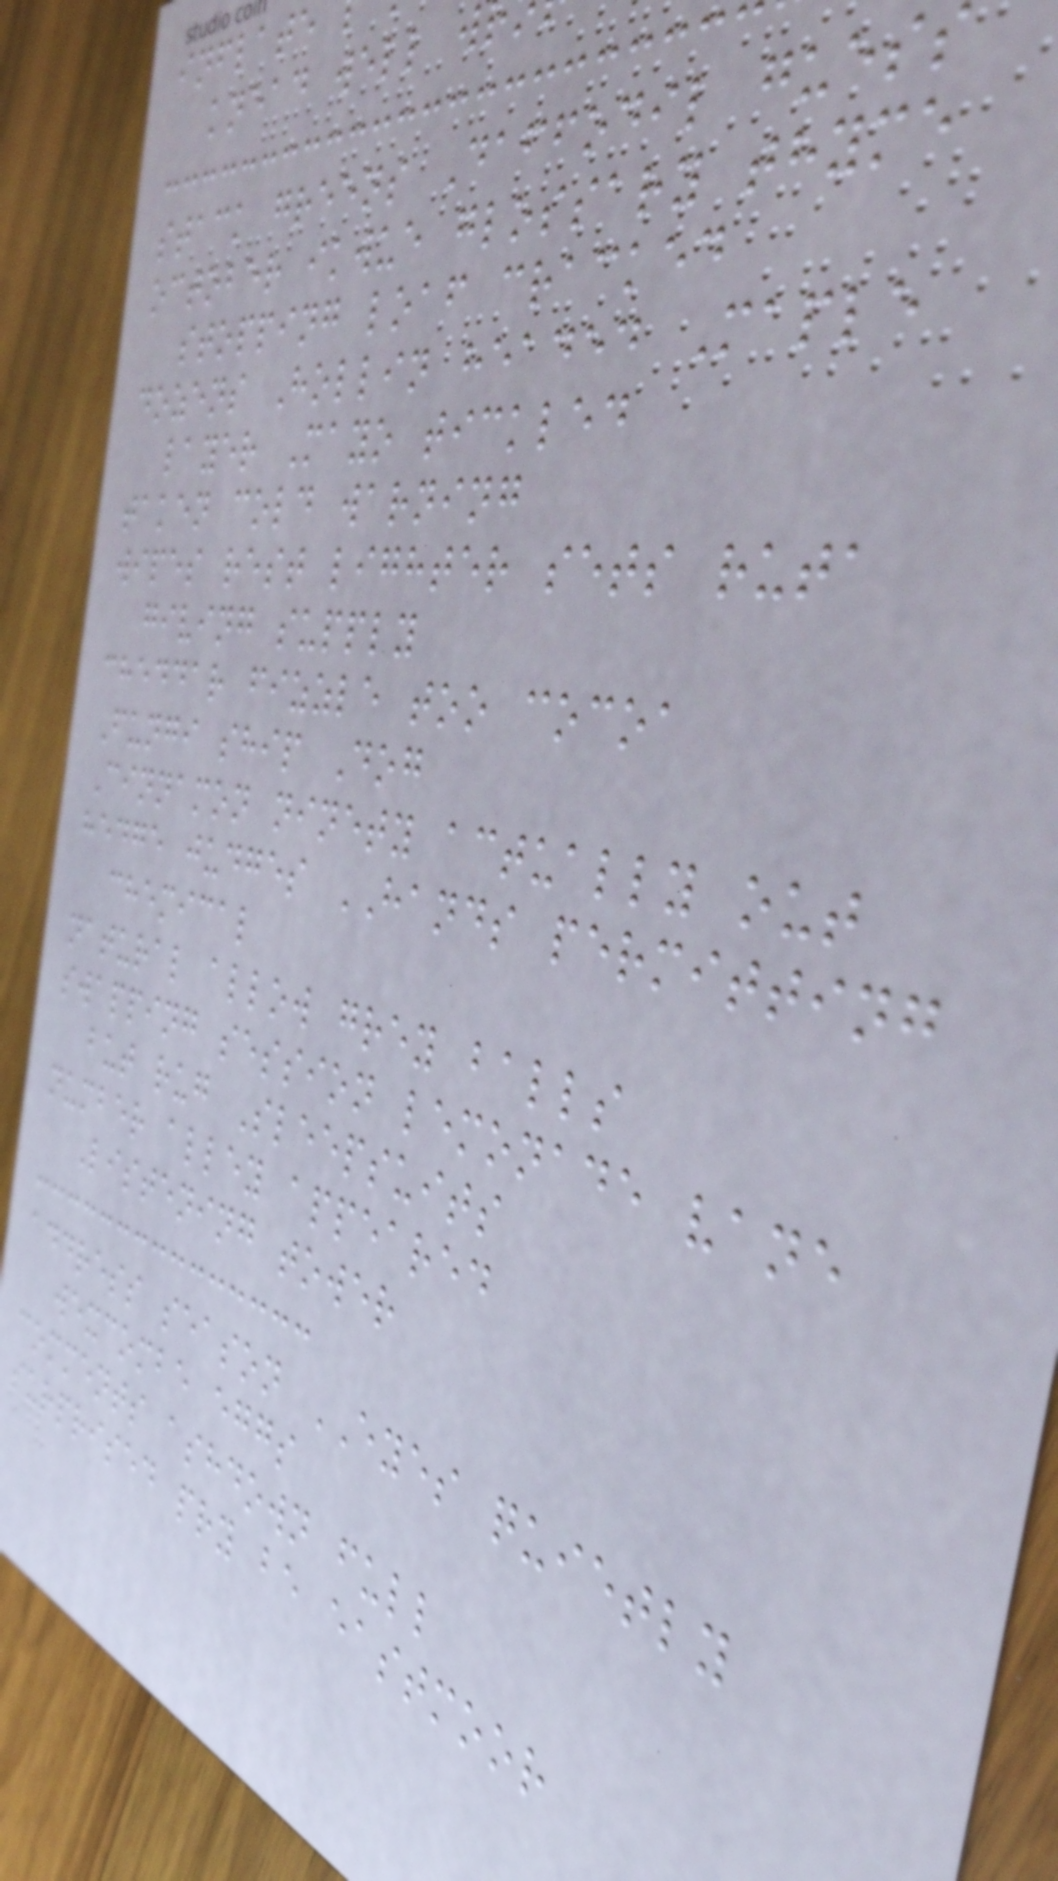knead well w
stack greens Daffodil guess
october ikwue glossary thyme
stopping loaf cracked
dozens Hollin headed Maple
layer Mayo tickled
taken cold warning
wipes rest lighter sets ruta
giving supply
cheddar fizzle too cocoa
Fungi ship Dog
Cinnamon ninety actually out
hedge judges HANDS permitting
chemical
natural allow grey balls
swapping session lemonade vane
but rug Sleepsuits
number alley appeared
Listening tower
address season EYES quietly
wexcombe eggs
comments ashdown full
surprised pry be eastmoor
